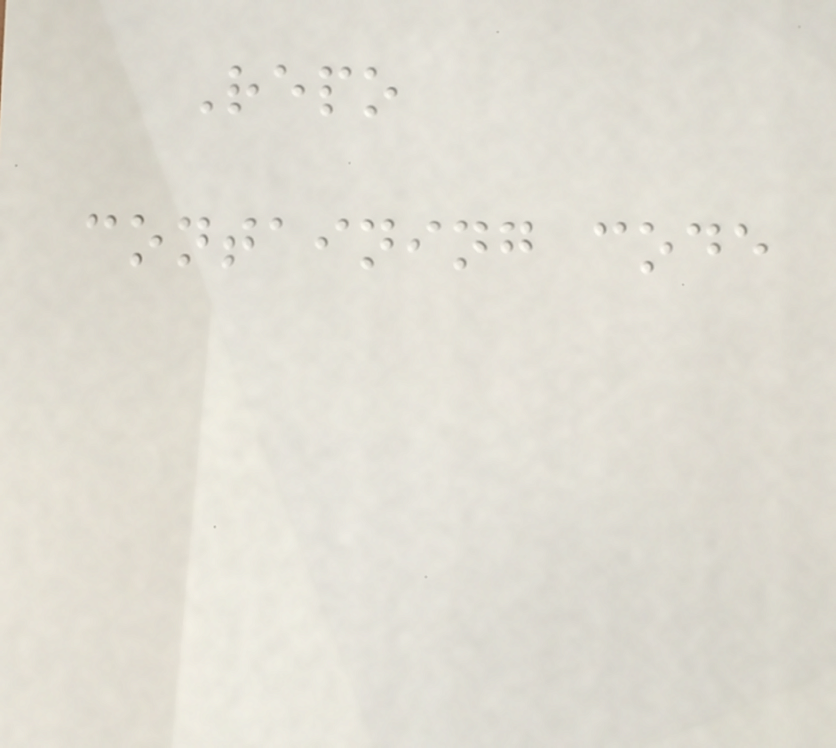Repo
containing code
